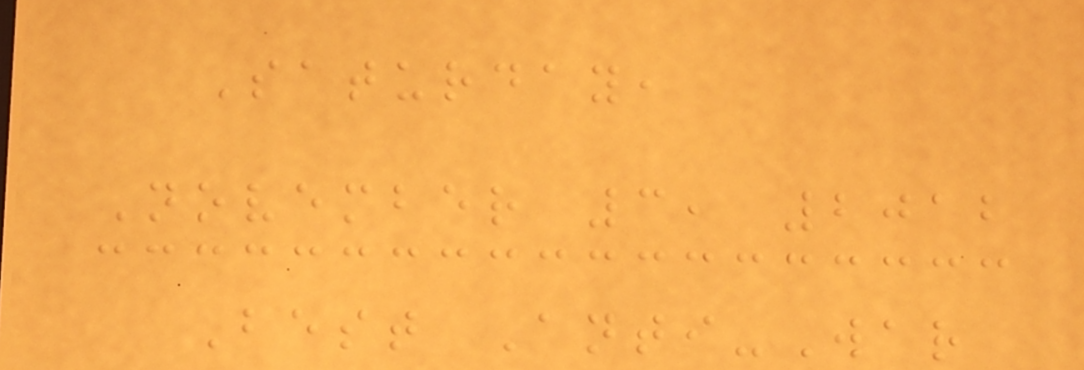Saturday,
November 3, 2012
Best Anti-War
